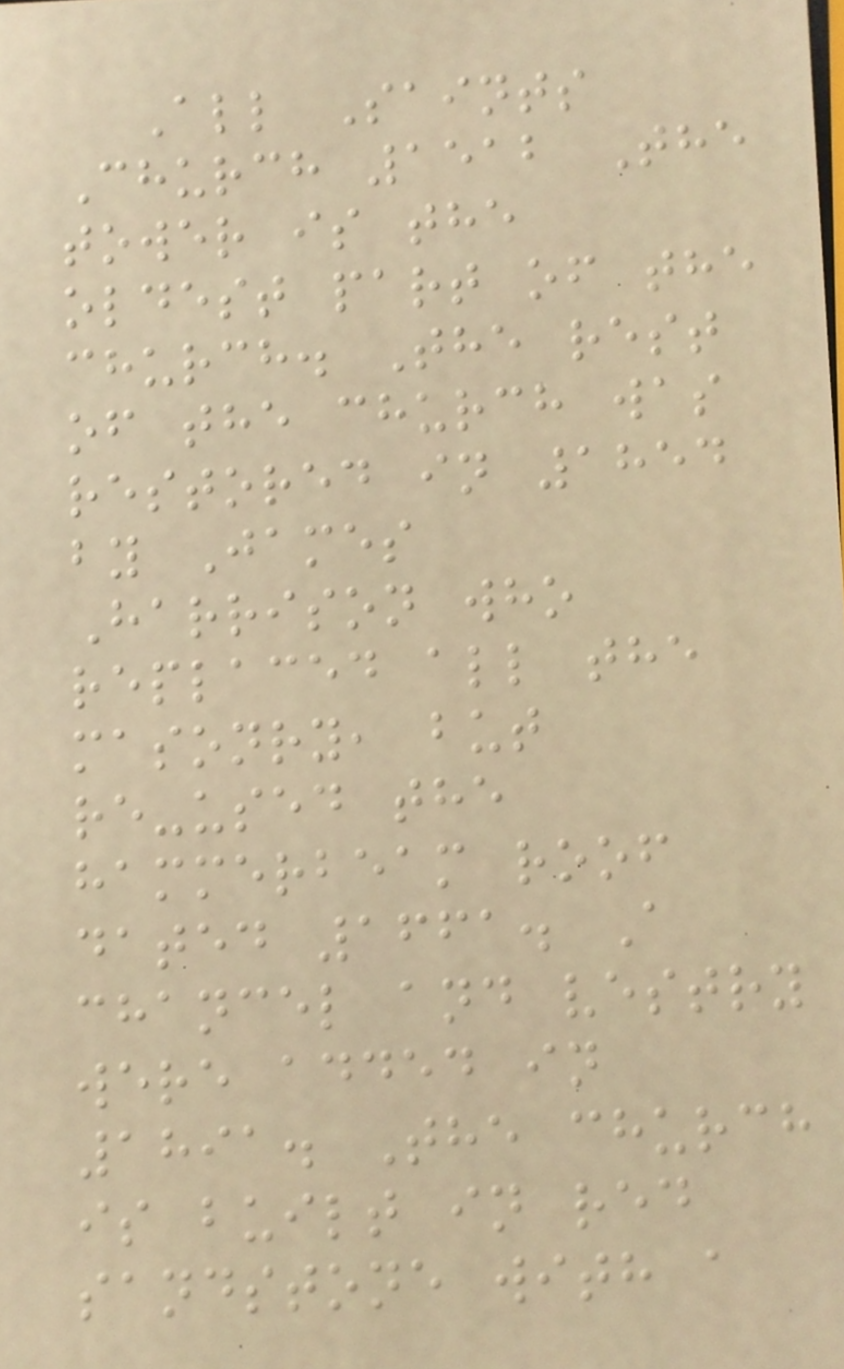All Saints
Church 1512 The
tower is the
oldest part of the
church. The rest
of the church was
restored in 1854
by James
Harrison who
replaced all the
masonry, but
re-used the
hammerbeam roof
dated 1661. A
chancel and vestry
were added in
1891. The church
is built in red
sandstone with a
